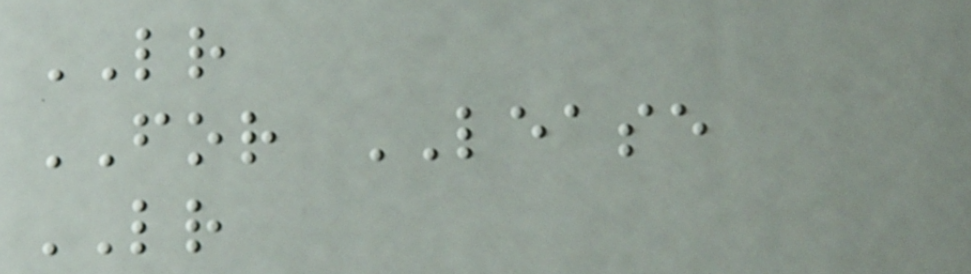LR
FOR LEASE
LR
